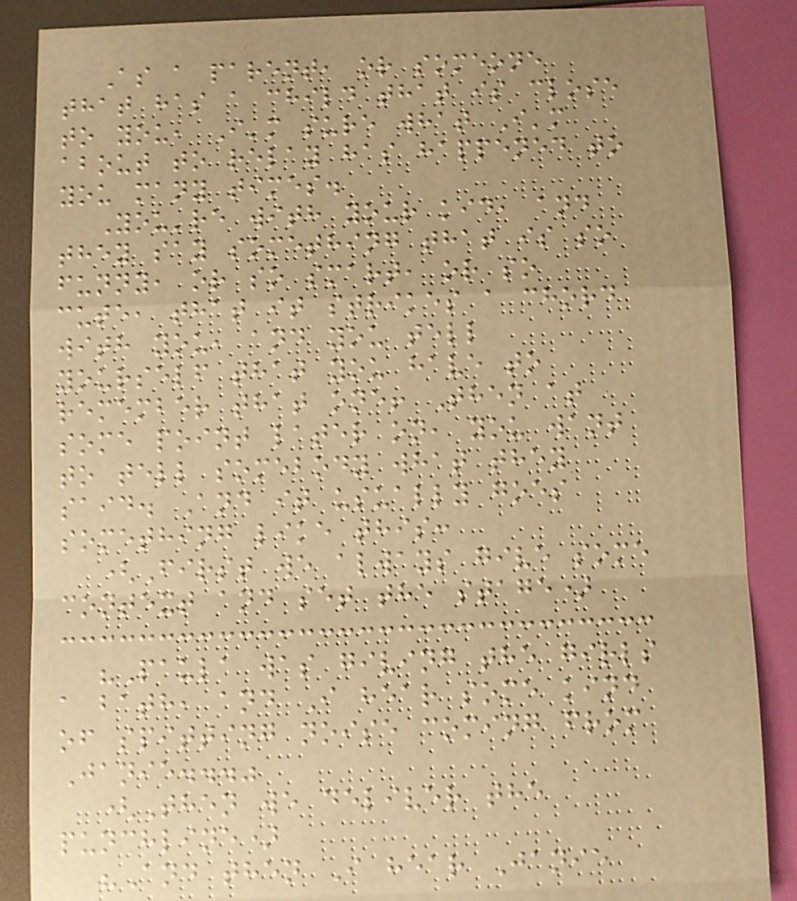As a parent, or someone
that has a child that is close
to you, I'm sure what I'm
about to relay has happened to
you many times.
You're with your kid, and
they say something that is so
funny, or so smart, or so
cute, that it strikes a chord
with you, and you tell
yourself that you have to
remember that one! Then at
some point later on, you want
to tell somebody what they
said. And it usually goes
something like this:
(First we always give some
context and set the stage)
"Paula was giving the girls
a bath, and I hear some kind
of spitting noise coming from
Janie..."
(Then we deliver the
punchline)
"And then I hear Janie
